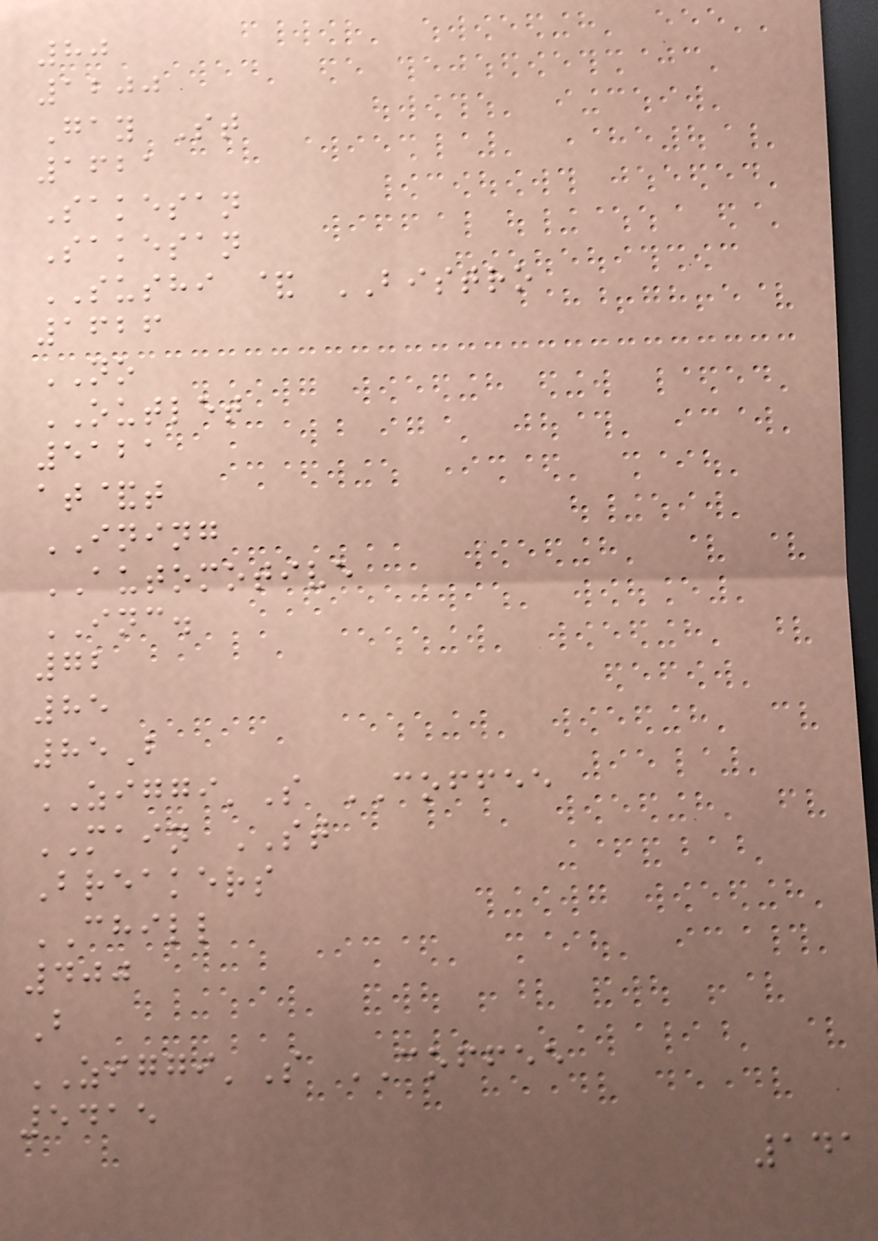80
1200
Gay St
1621
Sakesan
Sakesan
SUSHI & BISTRO
1626
NO
OUTLET
5121
at&t
INING
AUTOMOTIVE
INC.
72
85
85B
ZIGGI'S COFFEE
MAIN ST
Breakers
CHILL
400
B
ZIGGI'S COFFEE
5415
141
